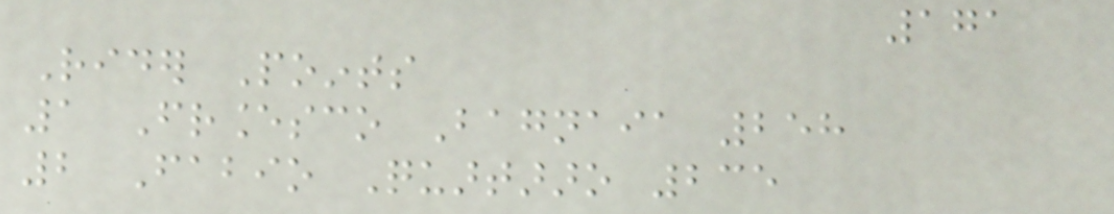171
Rider Points
1 Francesco Bagnaia 258
2 Fabio Quartararo 235
